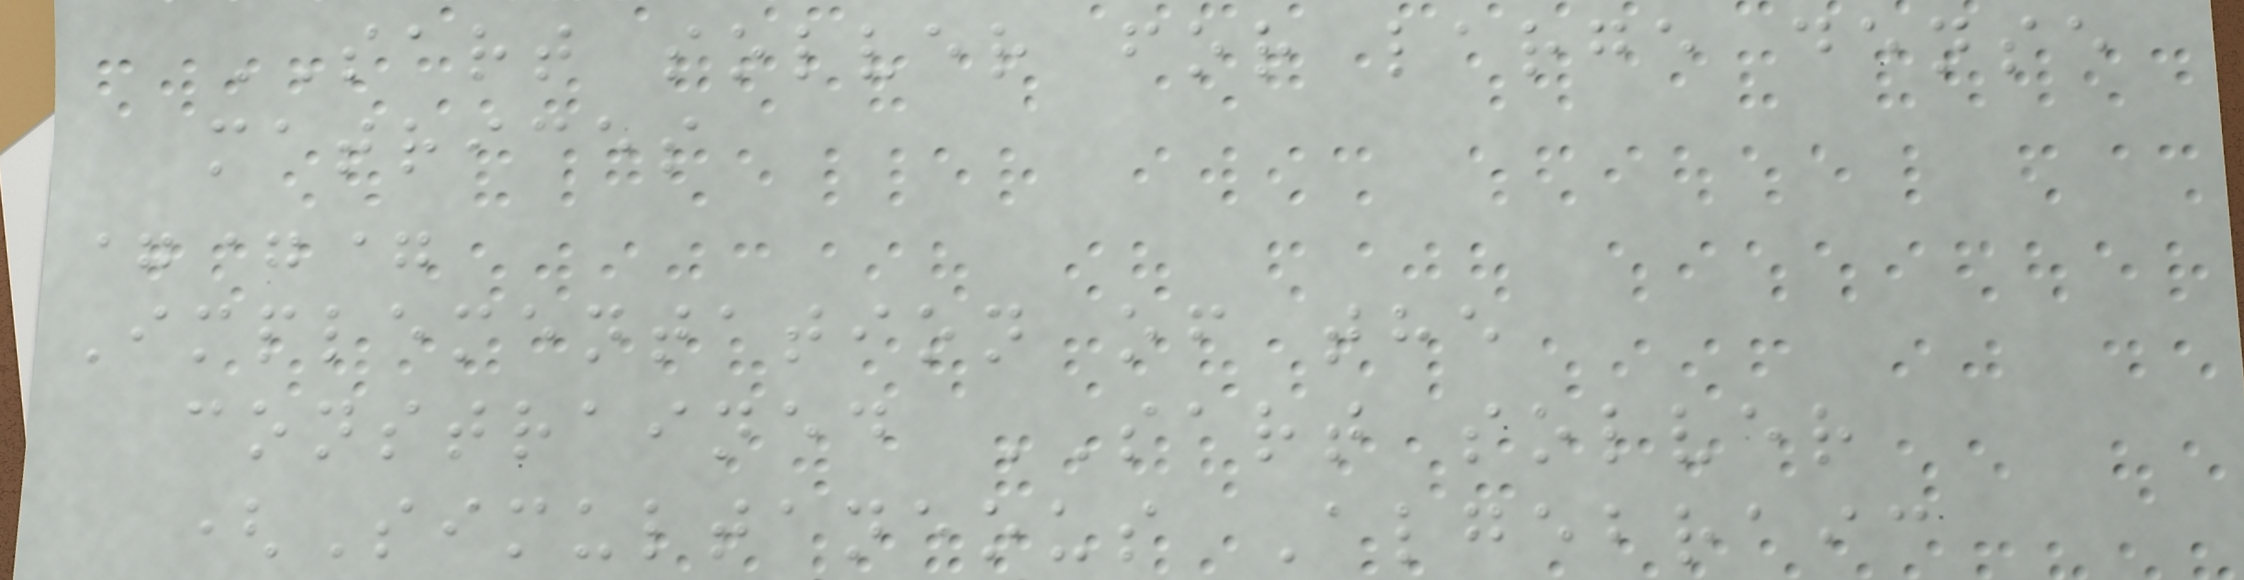SART solver for large dense
matrices
===
Implementation of the
constrained SART solver
(Simultaneous Algebraic
